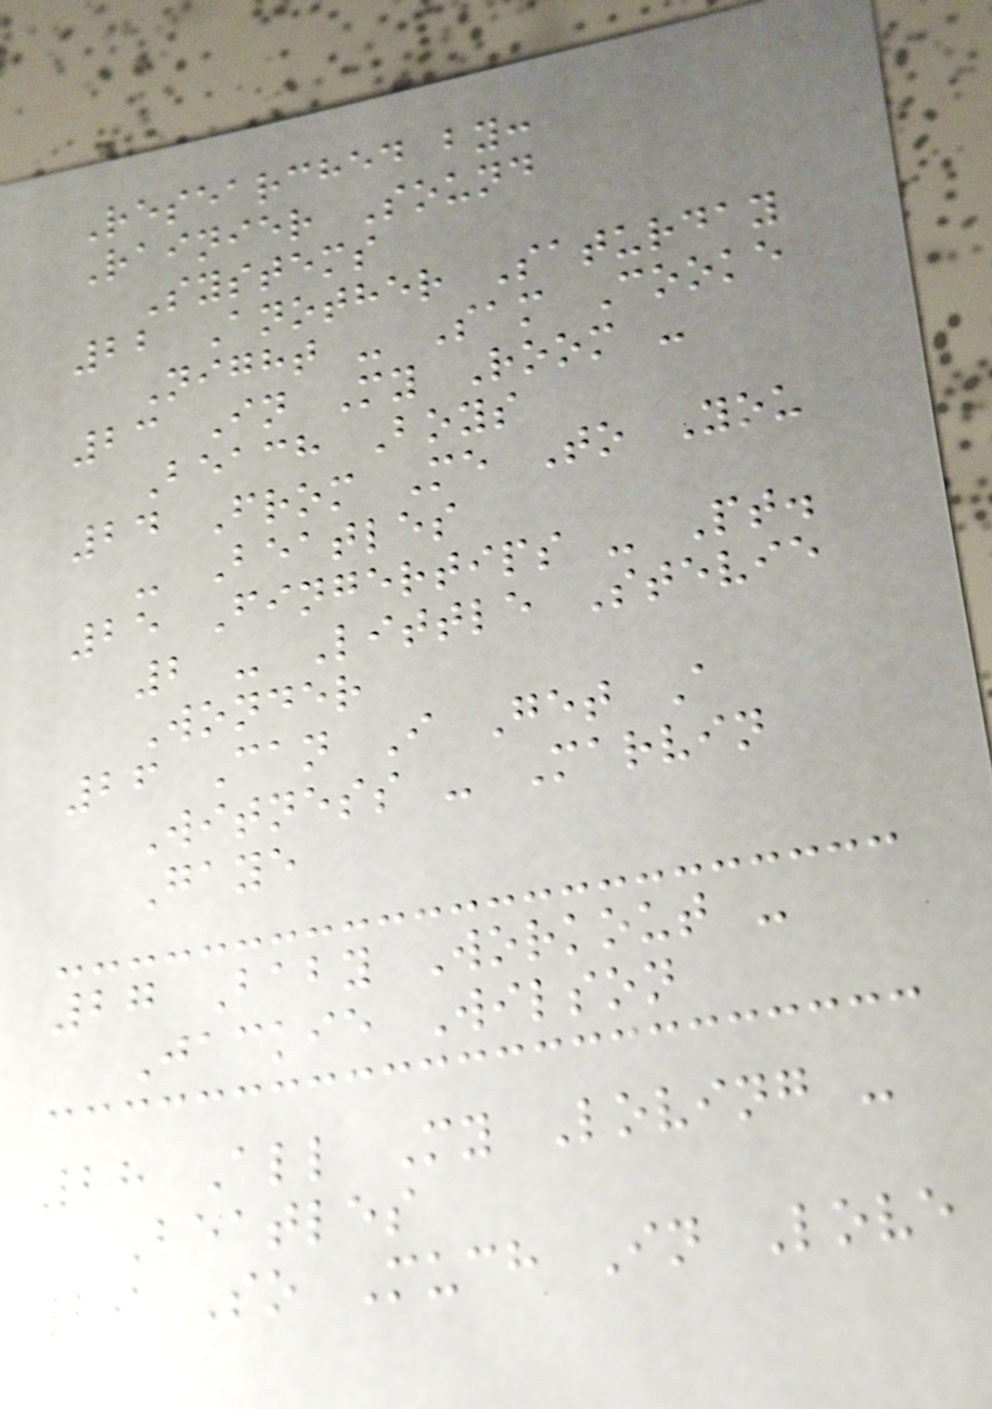Researched by:
Rainier Sound
Systems
22 Another Saturday
Night - Sam Cooke
23 In My Room -
Beach Boys
24 From Me To You
- Beatles
25 Fingertips - Pt.
2 - Little Stevie
Wonder
26 Can I Get A
Witness - Marvin
Gaye
27 Baby Workout -
Jackie Wilson
28 All My Loving -
Beatles
29 So Much In Love
